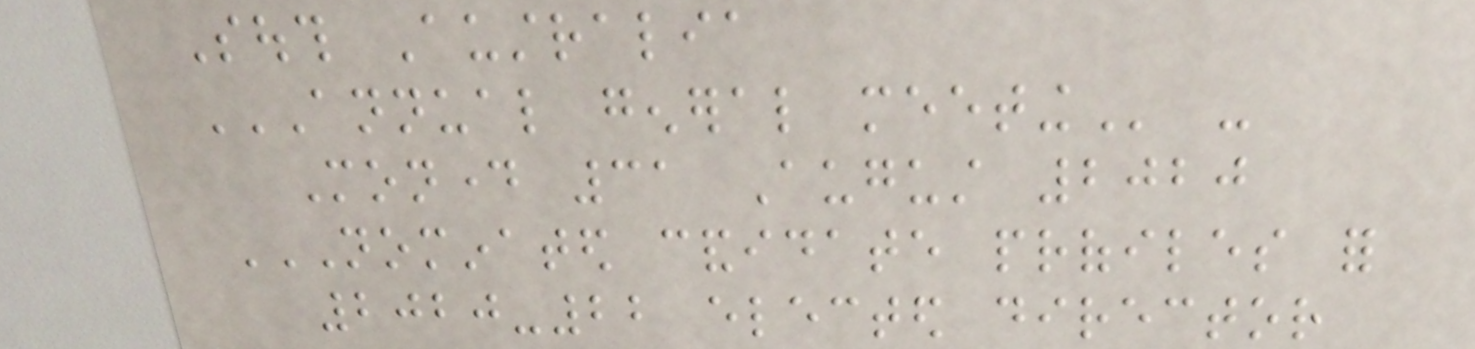South Australia
ANNUAL GENERAL MEETING -
Monday 31 August 2020
NOMINATED CANDIDATE PROFILES FOR
2020-22 ELECTED DIRECTOR
